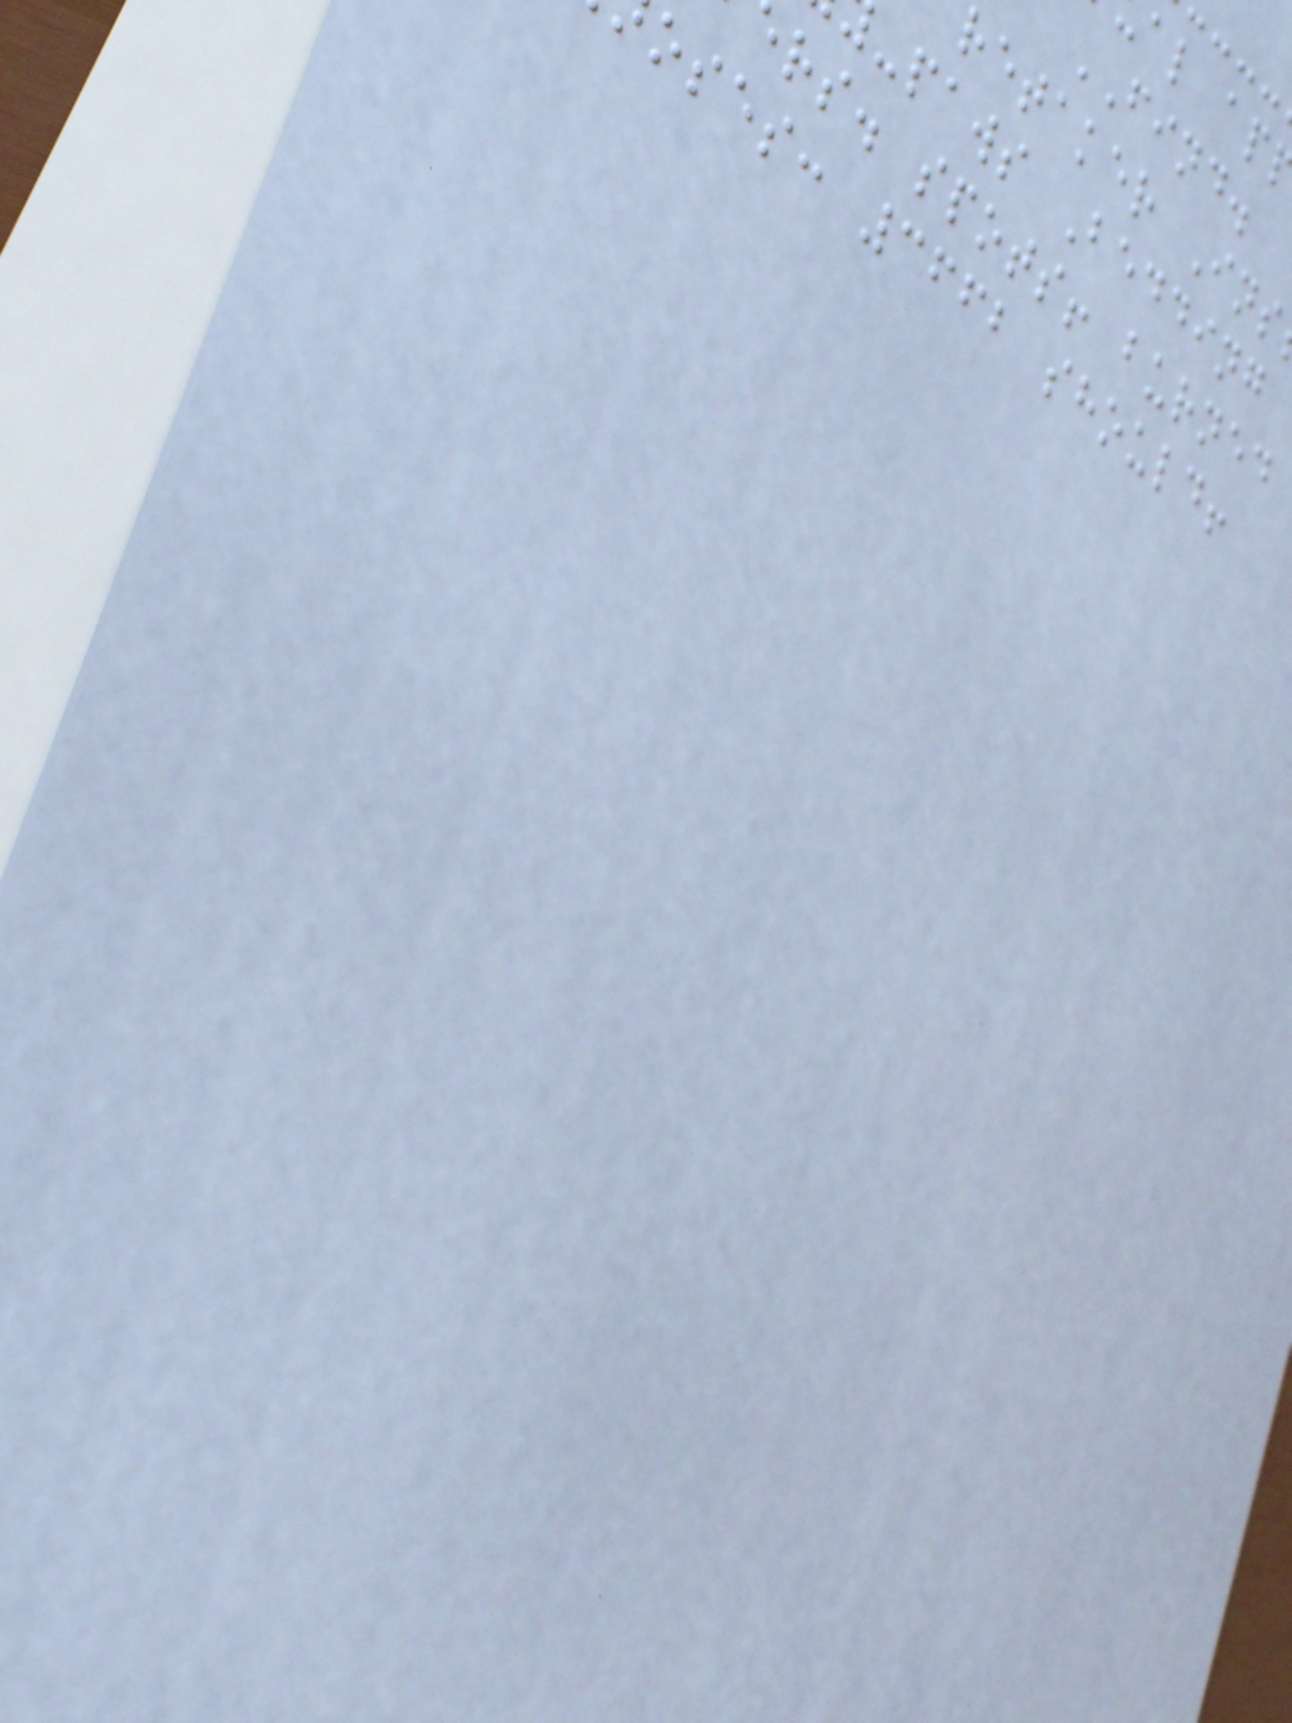FIND.
retaker Ins
-paws Bedding
rs. spots! burned
oses: 3662 should!
